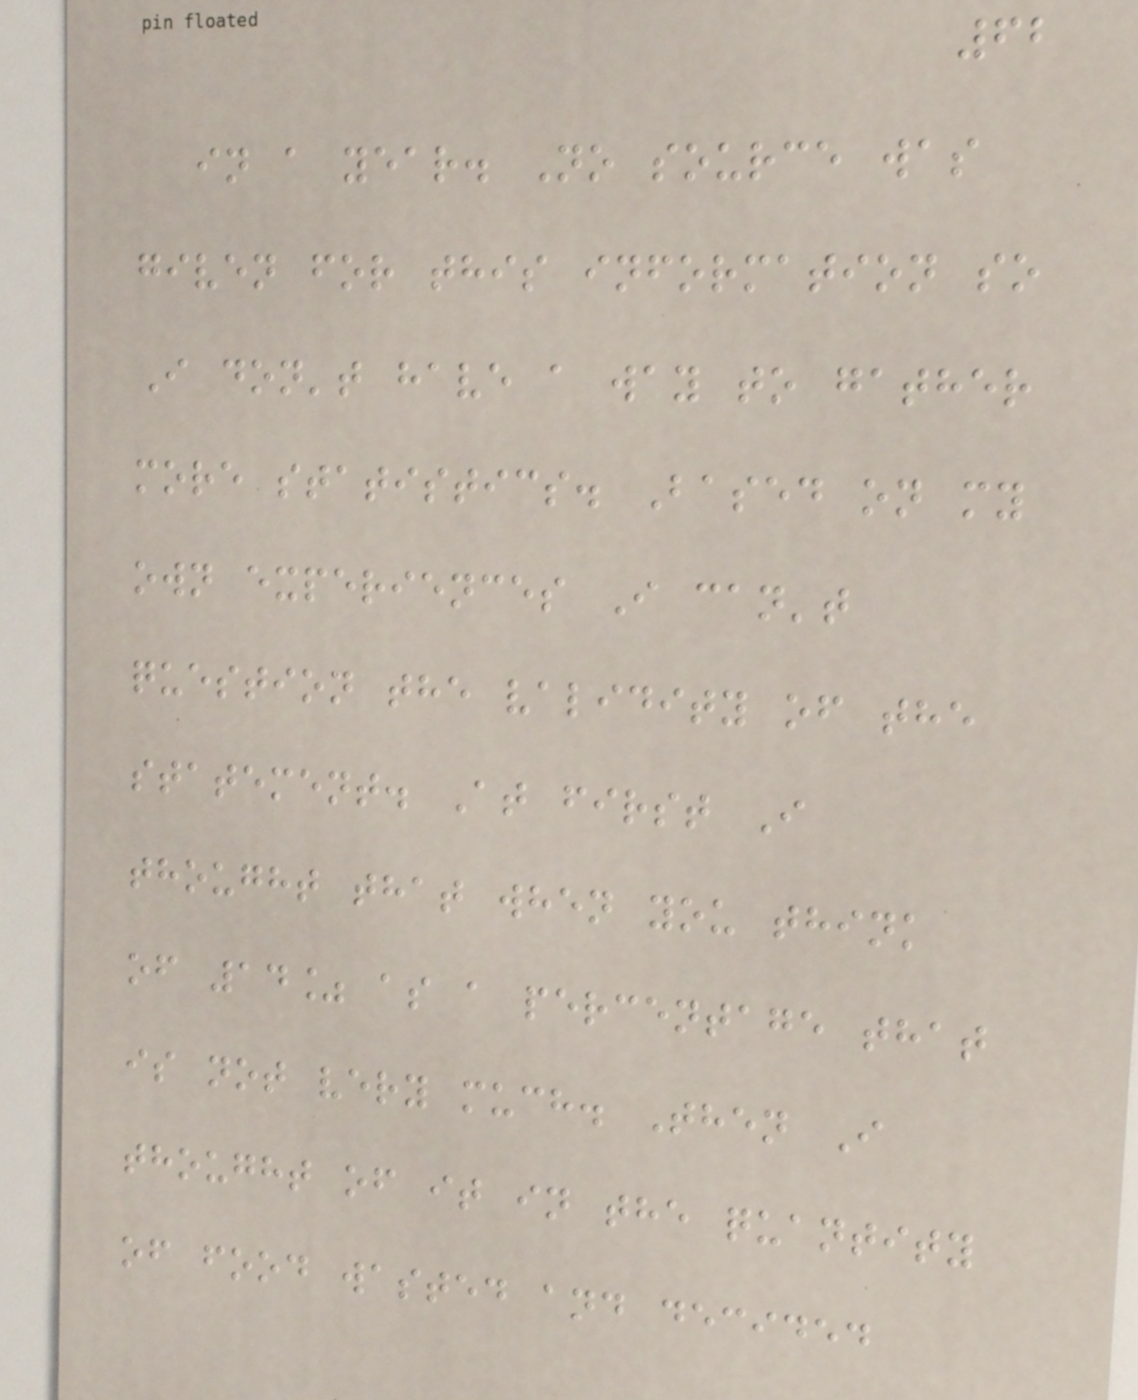62
in a year. No source was
given for this information so
I don't have a way to gather
more statistics. Based on my
own experiences I can't
question the validity of the
statement. At first I
thought that when you think
of 14% as a percentage that
is not very much. Then I
thought of it in the quantity
of food wasted and decided
